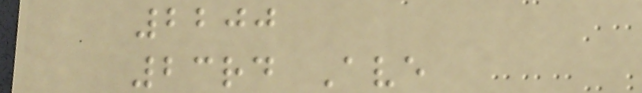2200
23rd Ave
